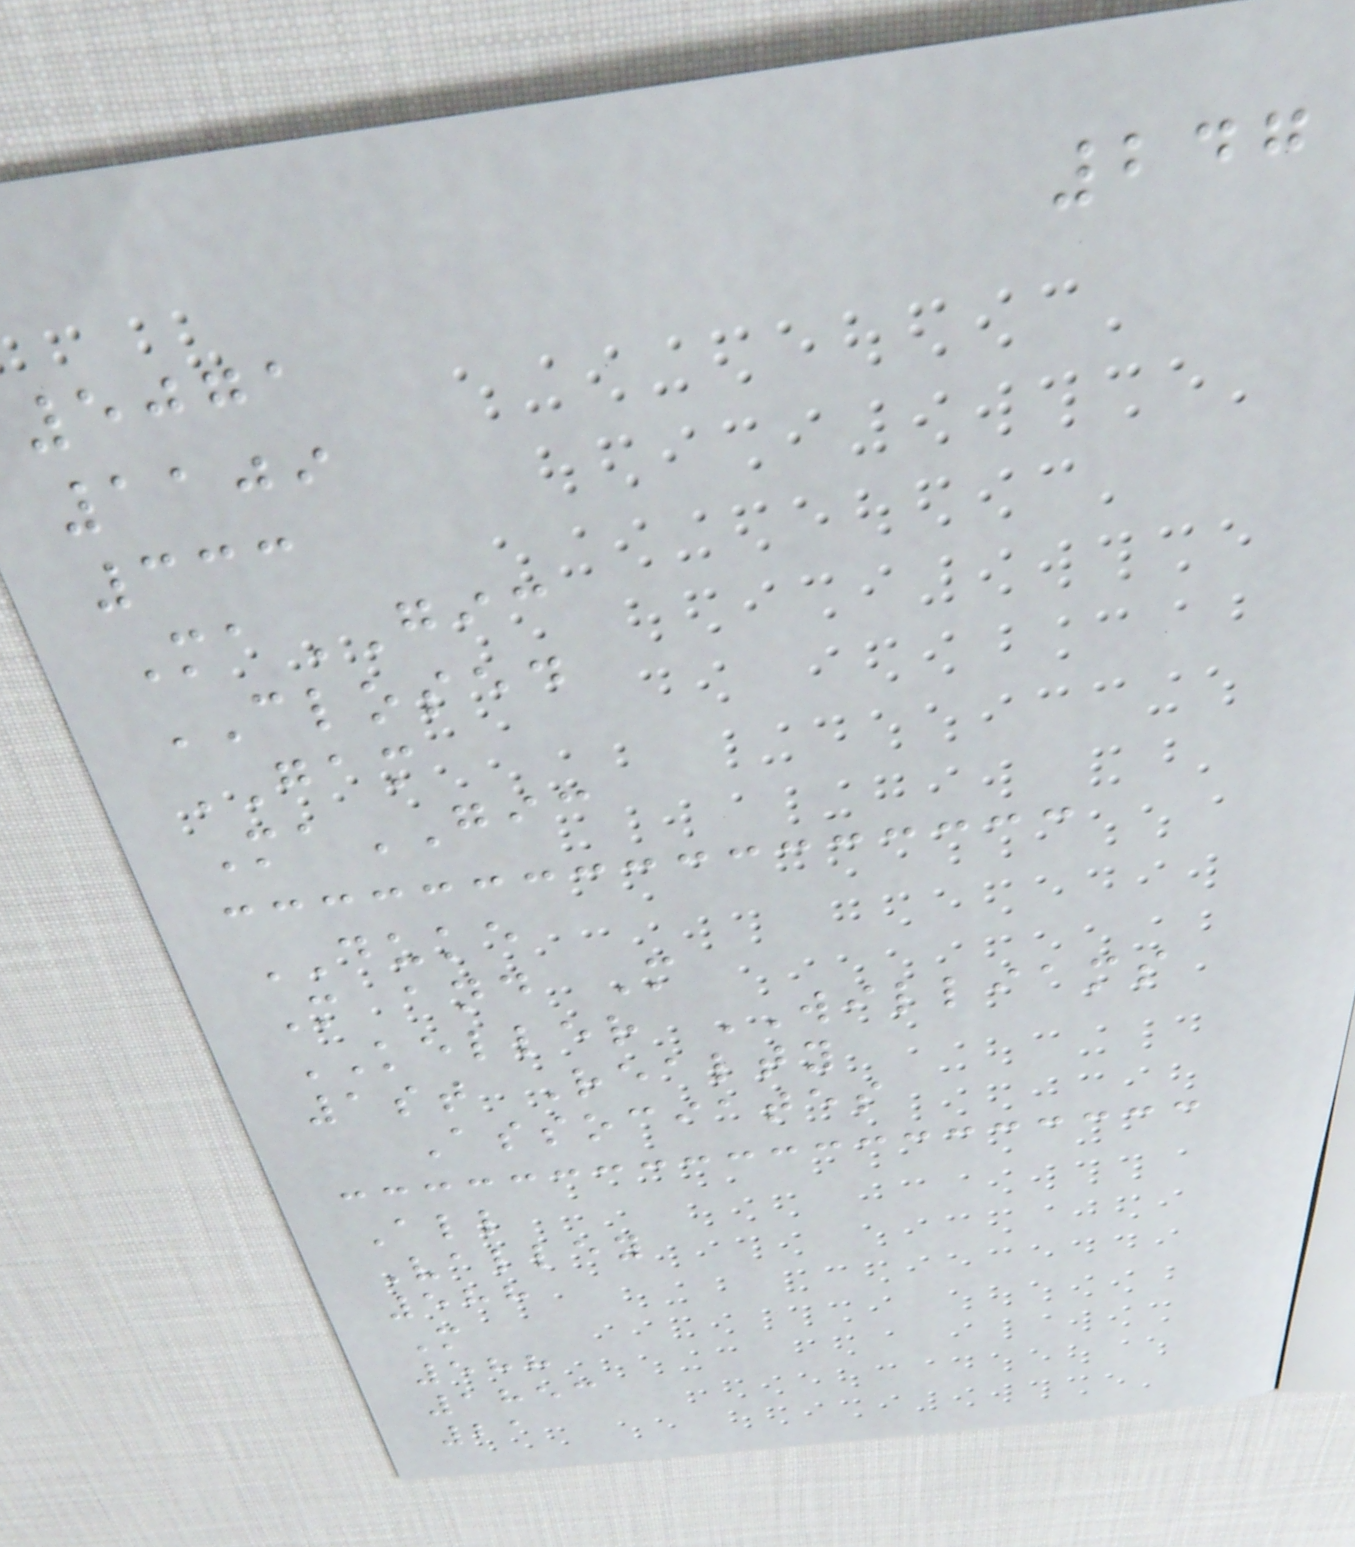247
5071
1109
333
MaGIC
CLOSED
GAM
MaGIC
DUKE
M and M
KELLER WILLIAMS
1st Realty
Associates
All
Valley
588
M
588
1853
21
